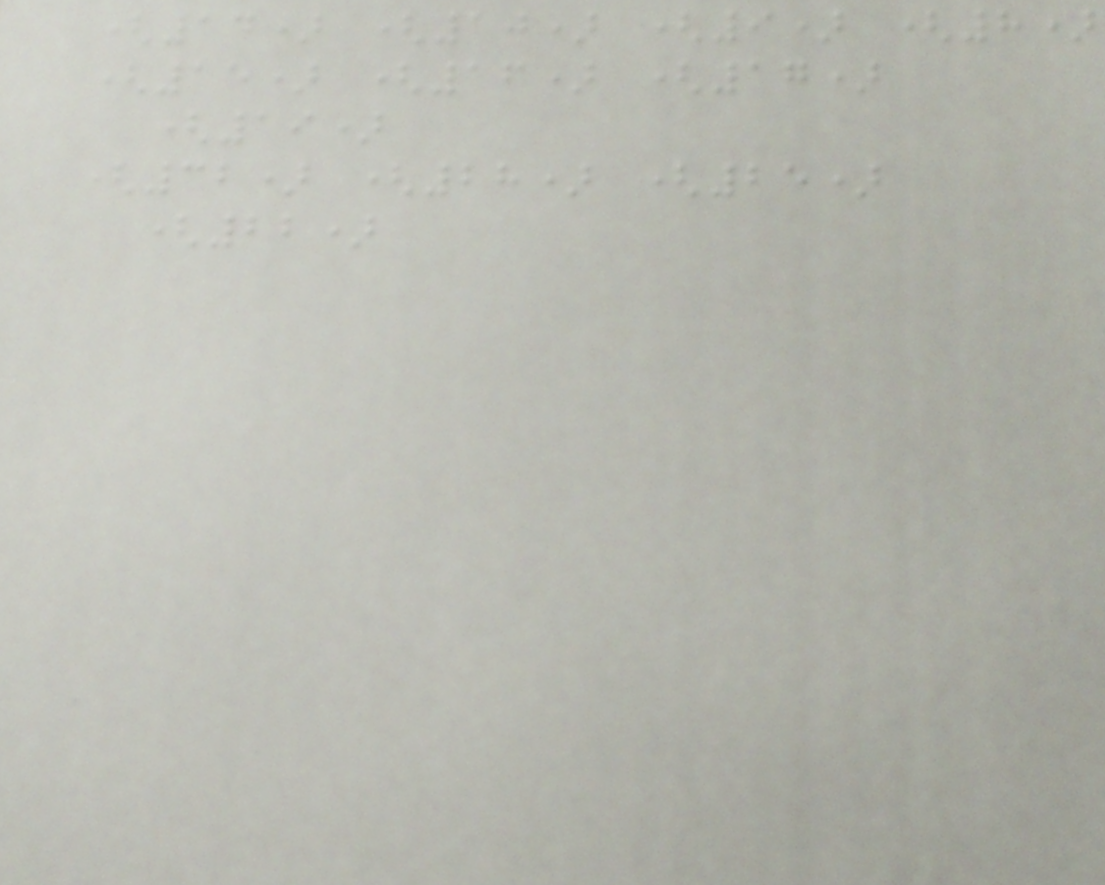(14) (10) (9) (8)
(15) (16) (17)
(19)
(32) (28) (25)
(22)
